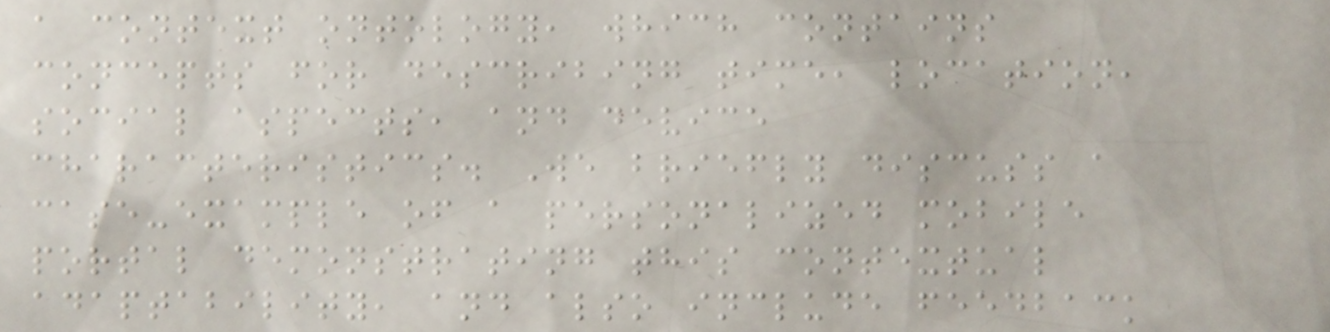a context ontology, which contains
concepts for describing time, location,
social aspects, and device
characteristics. We briefly discuss a
case-example of a personalized mobile
portal demonstrating this contextual
adaptability, and also include feedback
